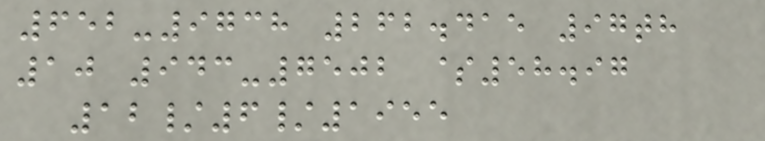652-9738 262.415 97th
10 943-7502 $58.97
12/6/1955
